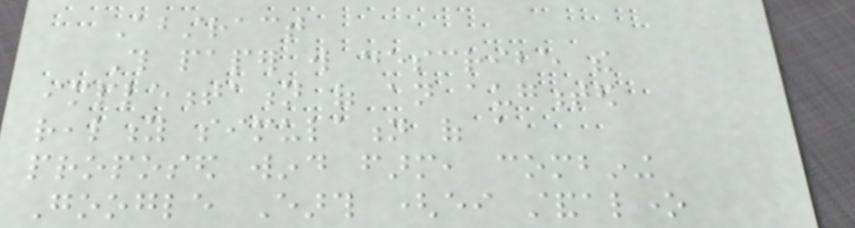Abstract
This paper will describe the
implementation of an augmented
reality simulation of a
proposed wind farm, combining
Google Earth (either standalone
